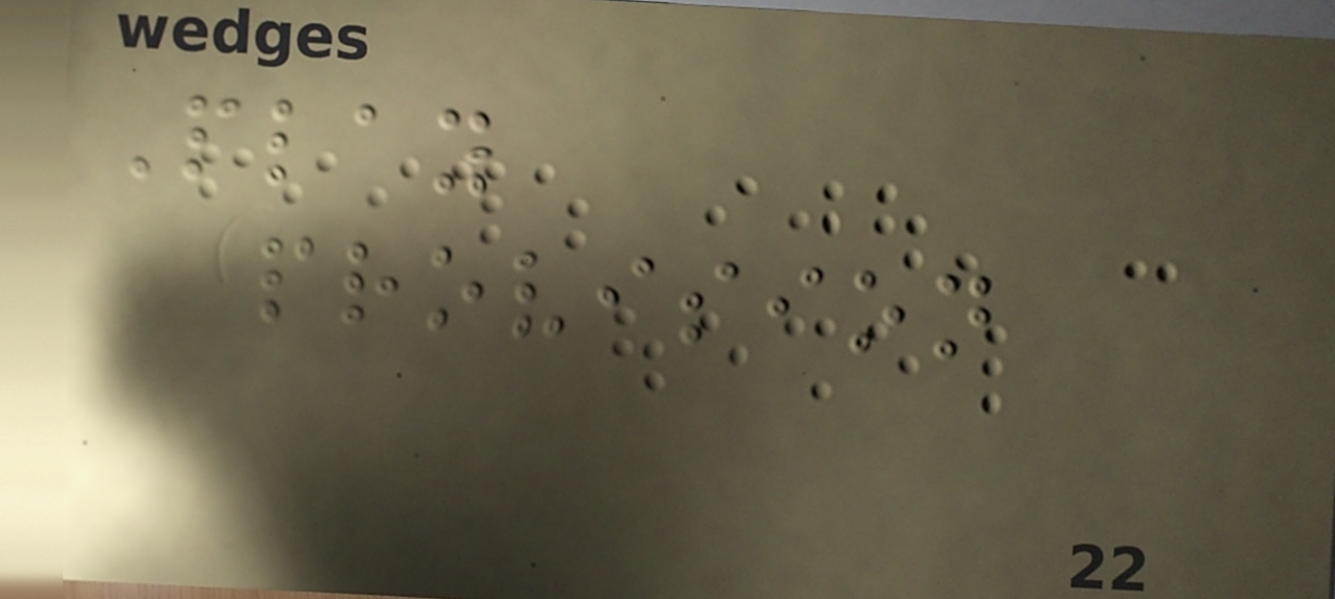Play
provision
